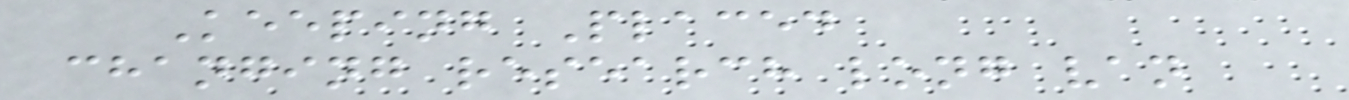Keeping Placed
changing research long van
